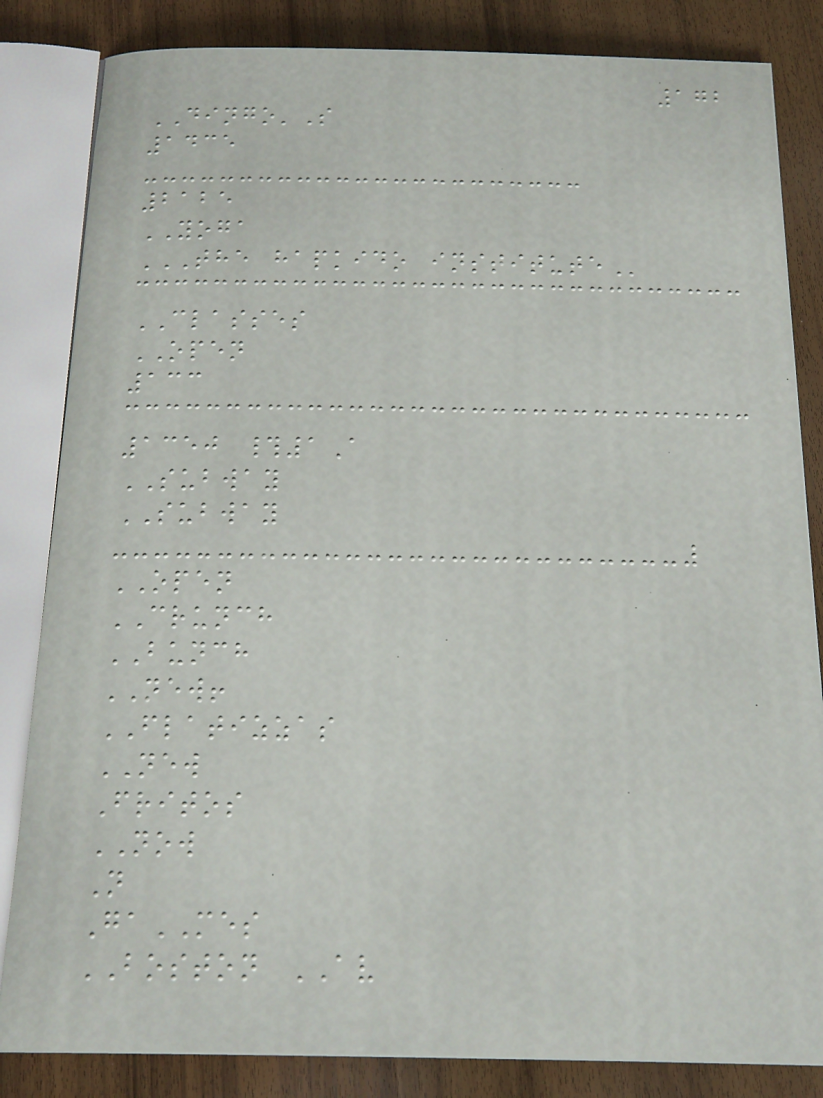172
DINGO'S
1435
2125
YOGA
THE HAPKIDO INSTITUTE
CLASSES
OPEN
133
1350 #1A
SUBWAY
SUBWAY
OPEN
CRUNCH
BUNCH
NEW!
FLATIZZAS
NEW
Fritos
NOW
N
GaMES
BOSTON AV
